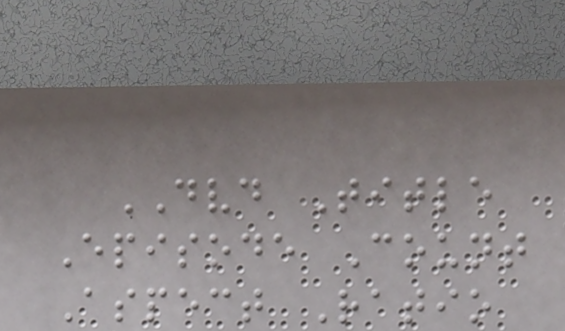DVD Title
Episode Count
Aspect Ratio
